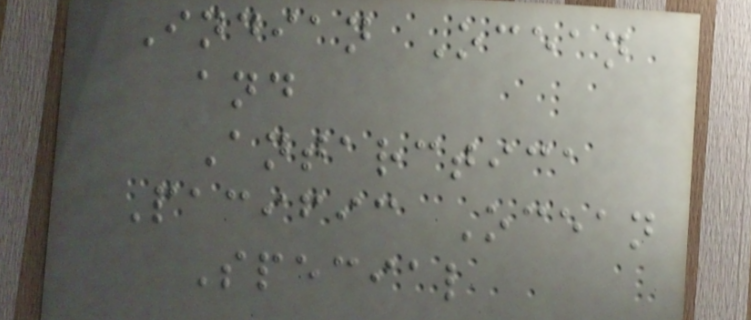Indian Ocean
and
Antarctica
Pacific Ocean
Special
